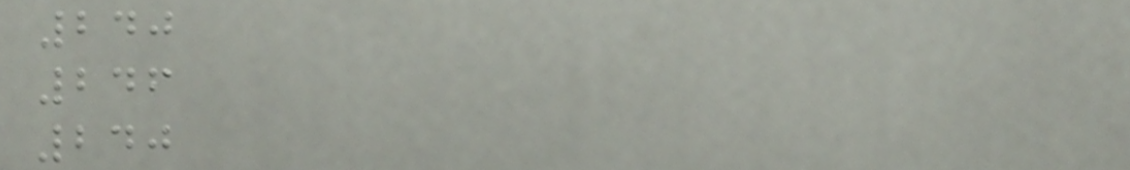240
246
240
